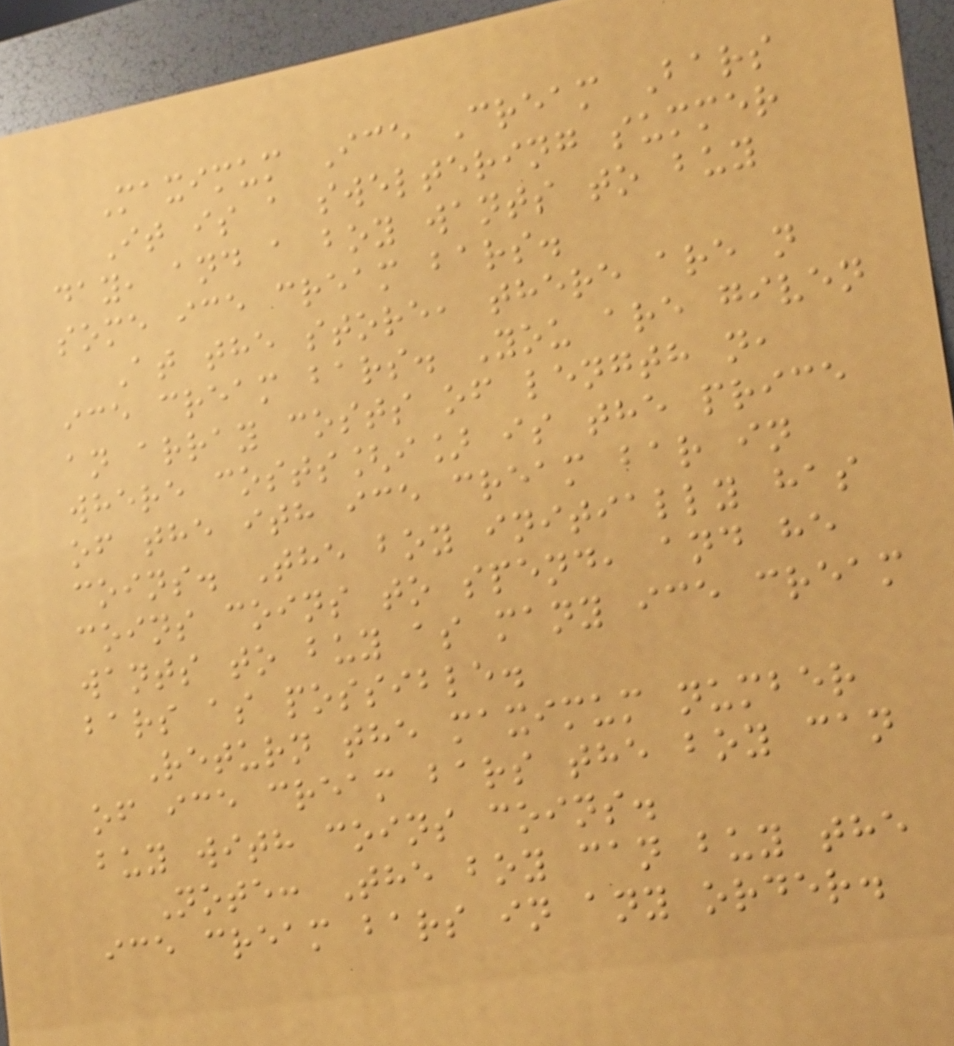Maximum Ice Cream Bars
It is a sweltering summer
day, and a boy wants to buy
some ice cream bars.
At the store, there are n
ice cream bars. You are given
an array costs of length n,
where costs[i] is the price
of the ith ice cream bar in
coins. The boy initially has
coins coins to spend, and he
wants to buy as many ice cream
bars as possible.
Return the maximum number
of ice cream bars the boy can
buy with coins coins.
Note: The boy can buy the
ice cream bars in any order.
